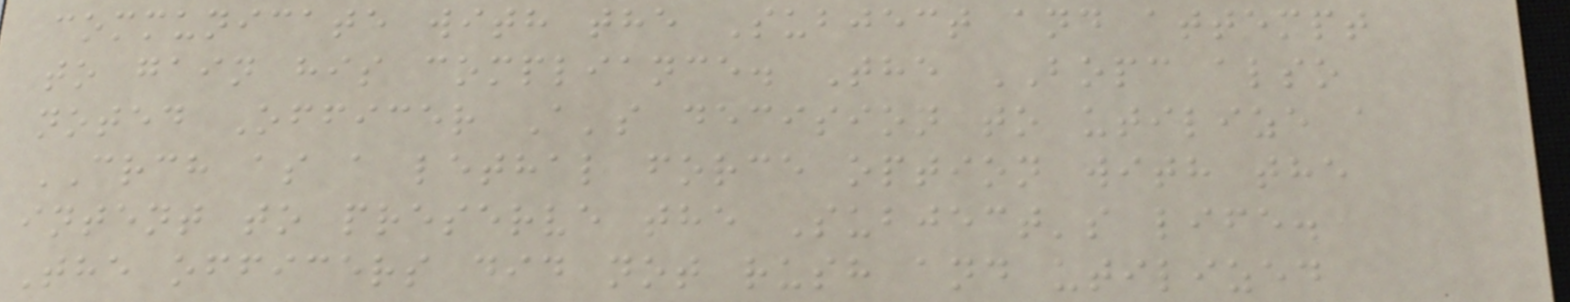communicate with the Subject and attempt
to gain his compliance. The BOPC also
noted Officer A's decision to utilize a
CRCH as a lethal force option with the
intent to preserve the Subject's life.
The officers did not rush and utilized
